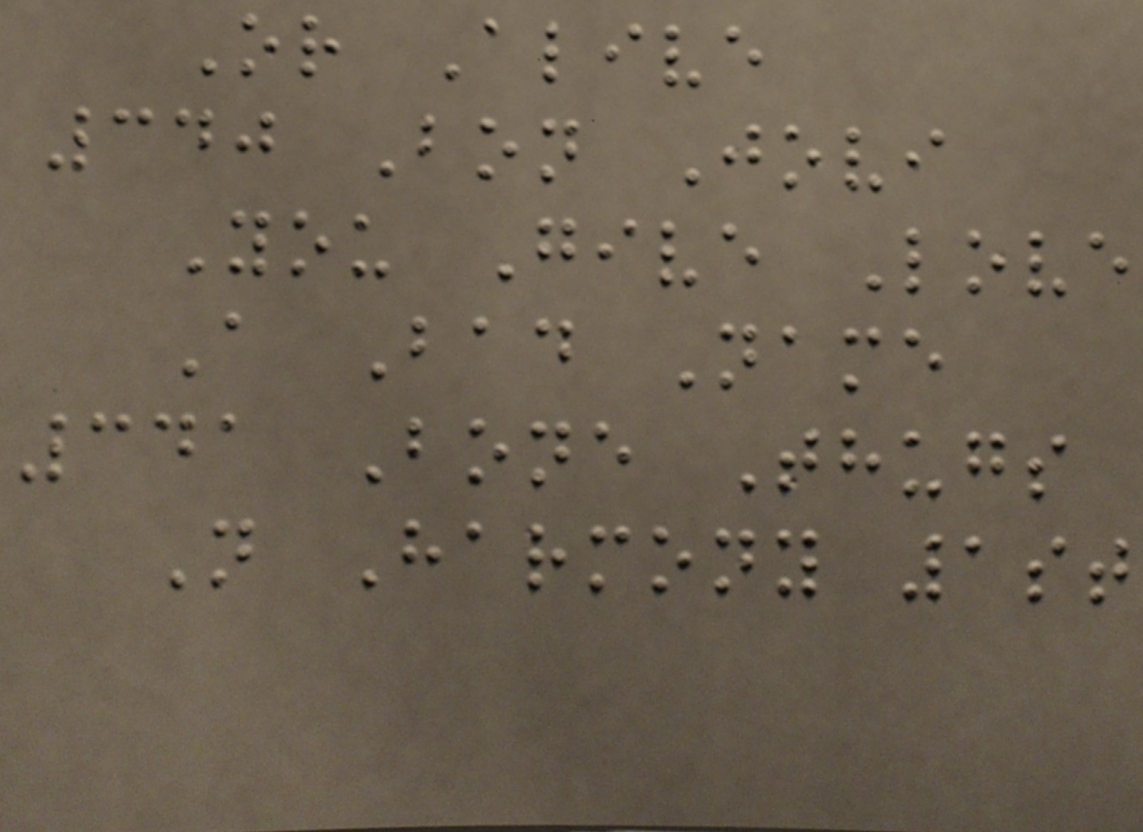Or Alive
340 Bon Jovi
You Give Love
A Bad Name
341 Bone Thugs
N Harmony 1st
